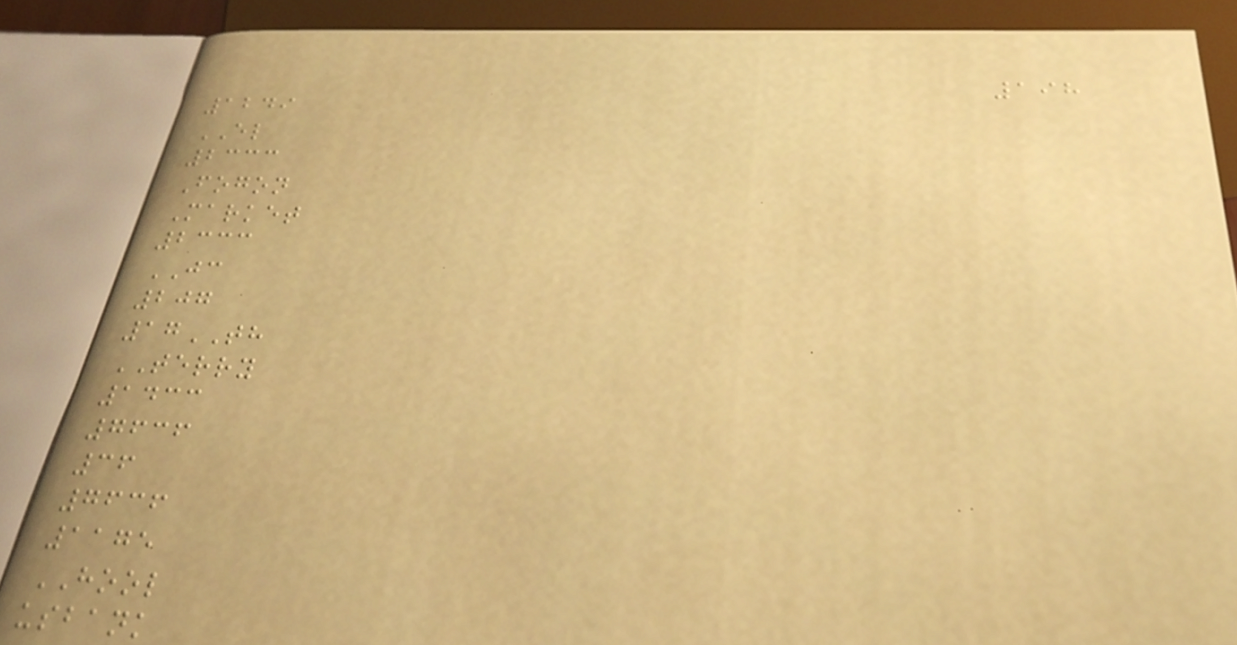198
1249
EL
2333
Fogon
Market
2333
JC
207
17TH
TERRY
1433
7636
36
7636
1175
HOOL
usbank
